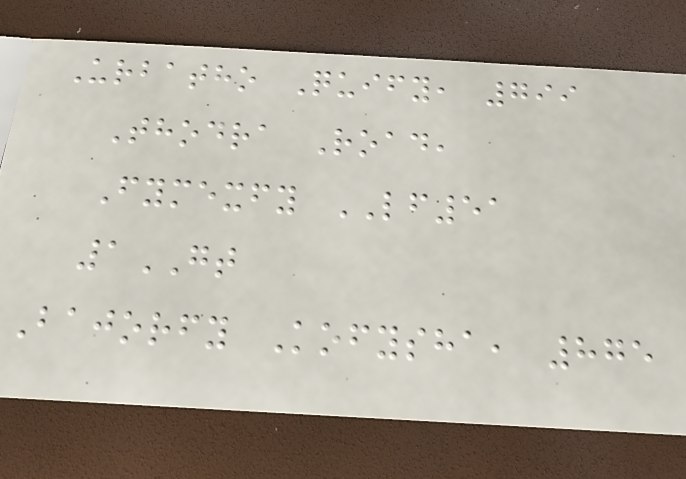Urbatho Quify, 799
Thodra Road,
Fymexfy LF51
1GT
Bajorfy Kofysha, 875
